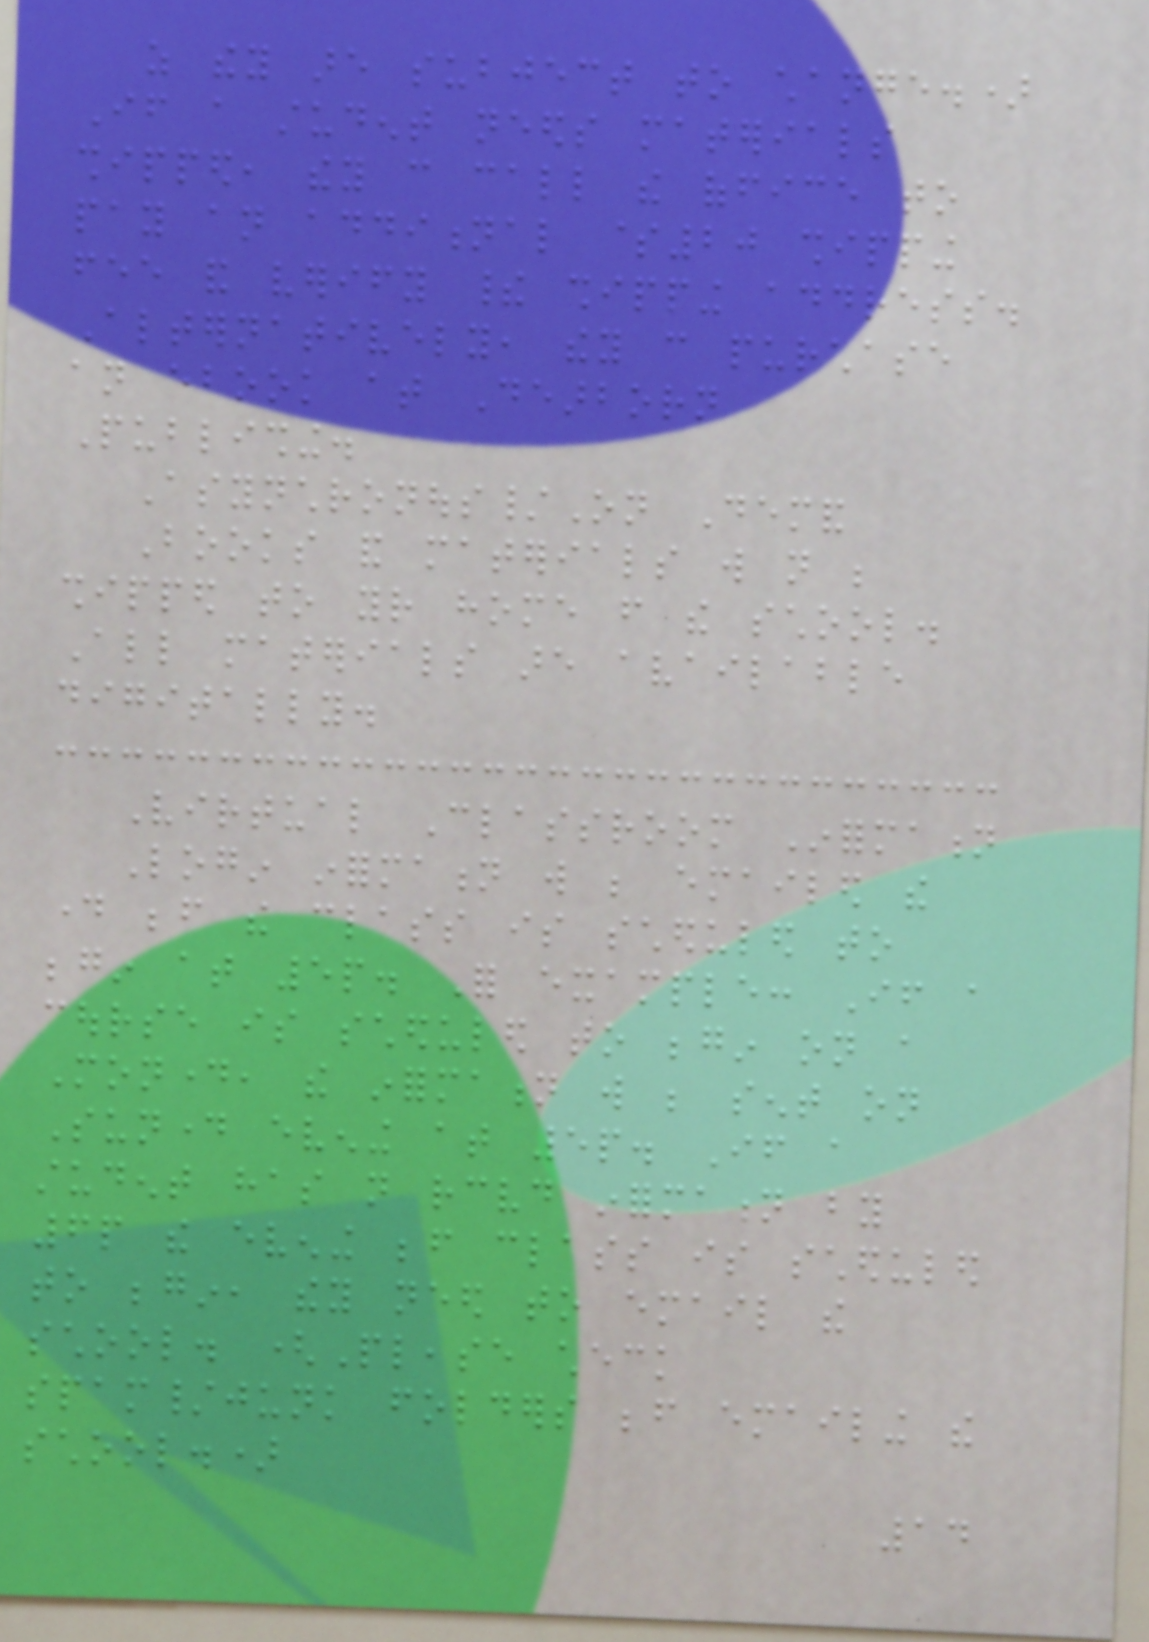as they are subject to change.)
If a student needs materials
shipped, they can call the office to
pay an additional $20 shipping
fee and verify their shipping address.
Alternatively, they can purchase
an ebook at Dearborn
Publishing.
Asynchronous/On Demand
Books and materials will not be
shipped to your home from the school.
All materials are available
digitally.
Virtual Classroom Information
Login information will be emailed the
day before the class is scheduled to
begin at 5p. For example: If a
course is scheduled to begin on a
Monday, the information will be sent on
Sunday evening at 5p. If a
student has not received information by
6p the evening before class is scheduled
to begin, they need to email the
school. (Please check
spam/junk folders before emailing the
school.)
14
